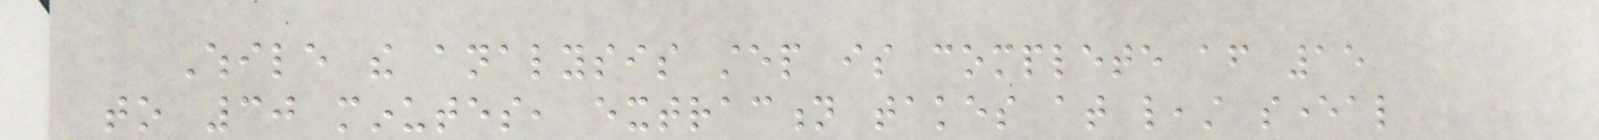While the analysis step is complete after 15
to 30 minutes, extraction takes at least several
